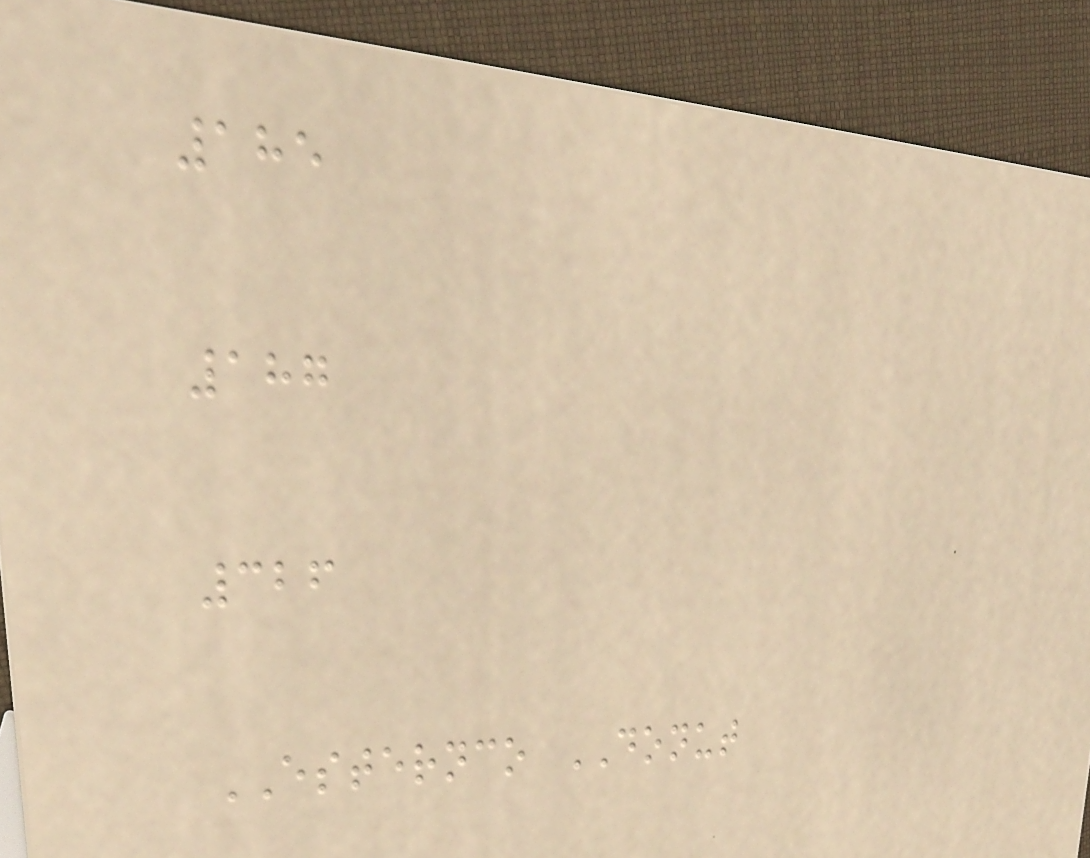185
187
326
ESTERNCO DONUT
